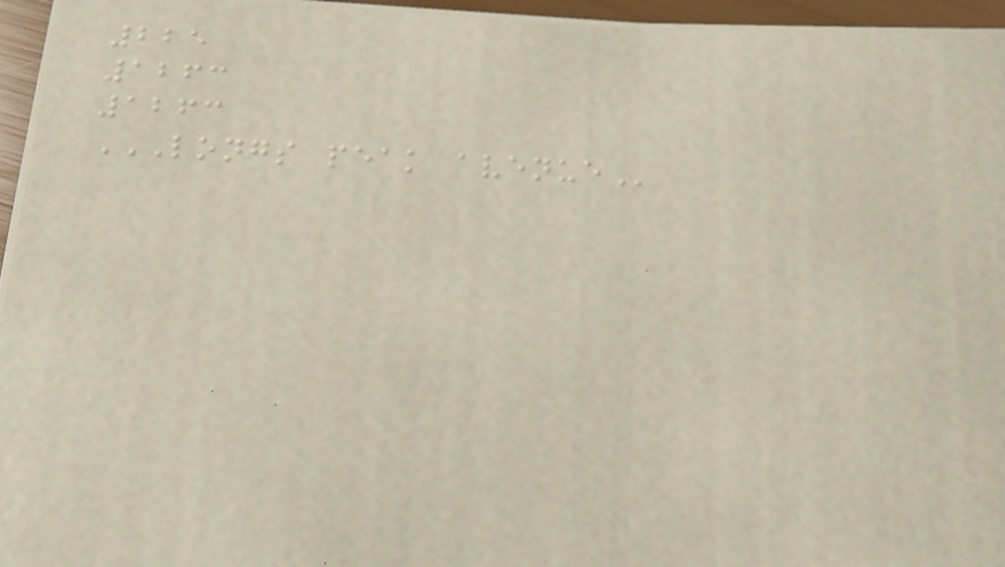225
1263
1263
LONGS PEAK AVENUE
